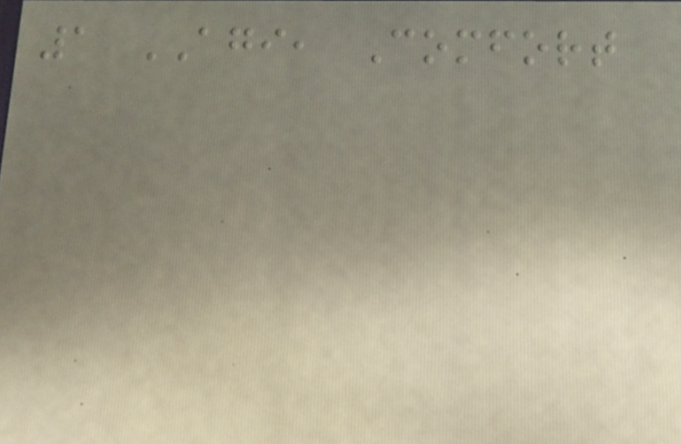1 AGI, Comfort
